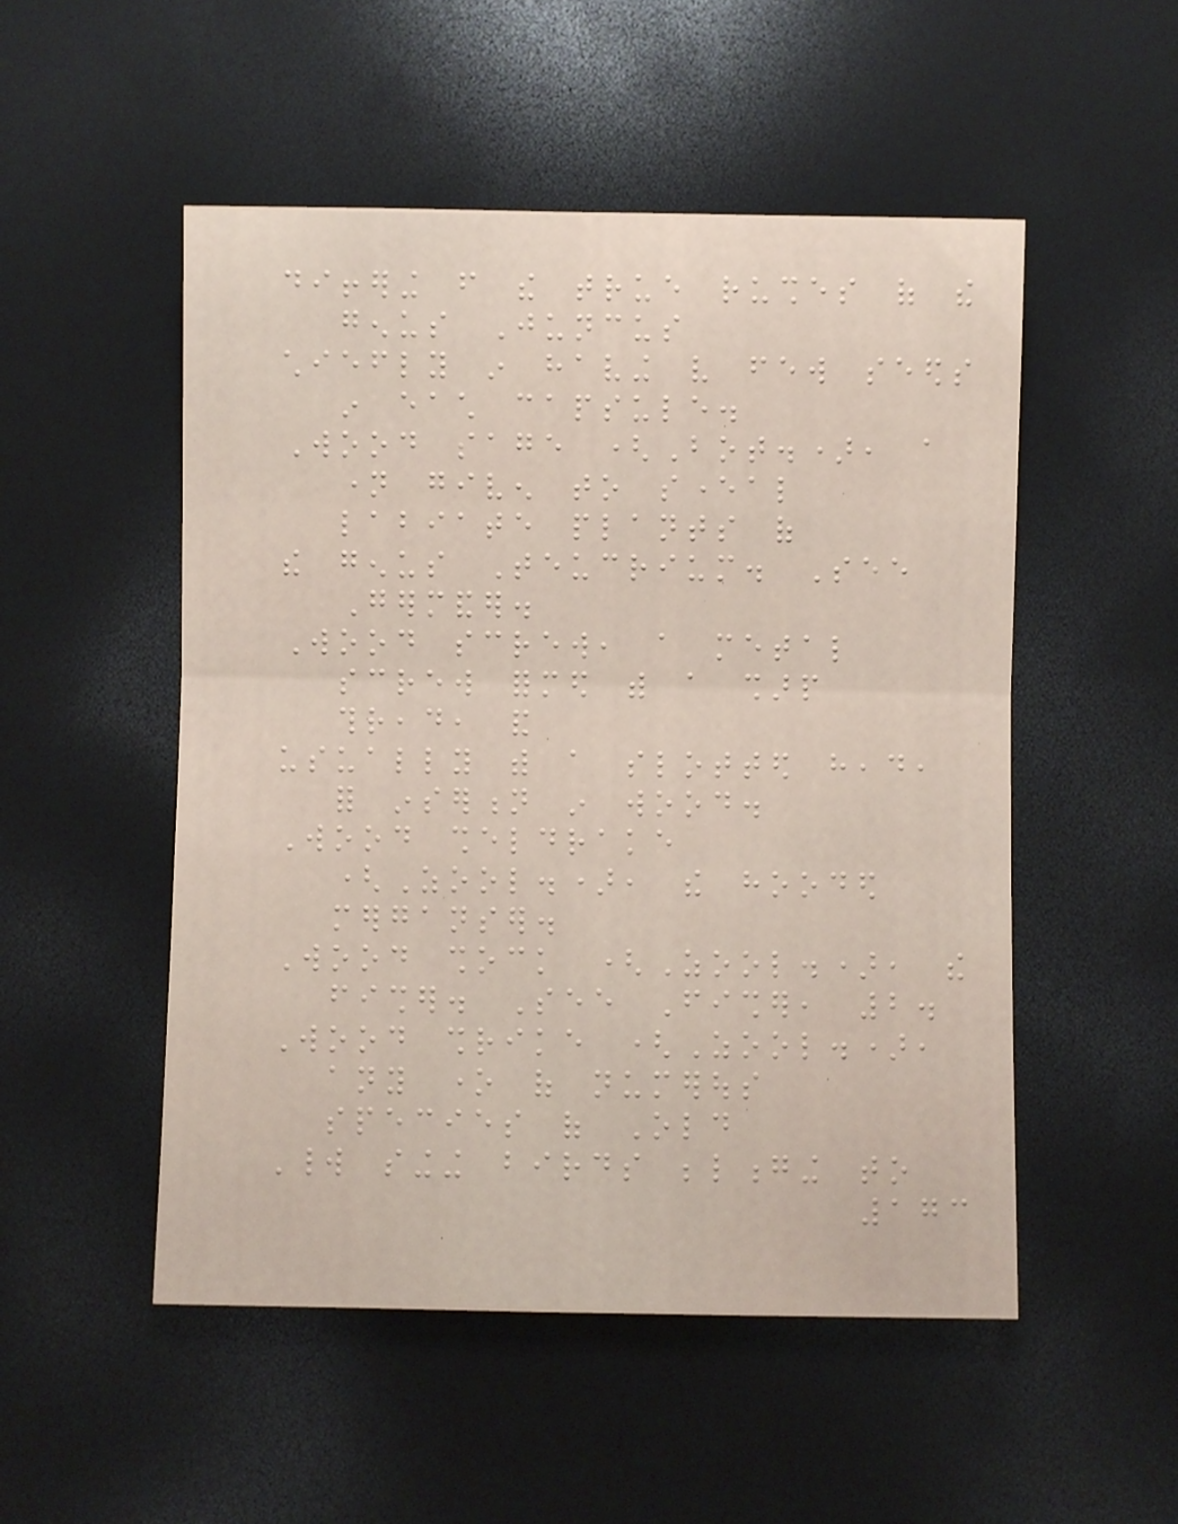differing from the true rushes of the
genus Juncus
chiefly in having very few seeds
in each capsule.
Wood sage (Bot.), a
name given to several
labiate plants of
the genus Teucrium. See
Germander.
Wood screw, a metal
screw formed with a sharp
thread, and
usually with a slotted head,
for insertion in wood.
Wood sheldrake
(Zool.), the hooded
merganser.
Wood shock (Zool.), the
fisher. See Fisher, 2.
Wood shrike (Zool.),
any one of numerous
species of Old
World singing birds belonging to
173
